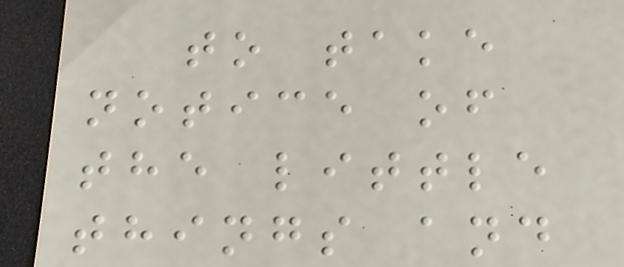to take
notice of
the little
things and
